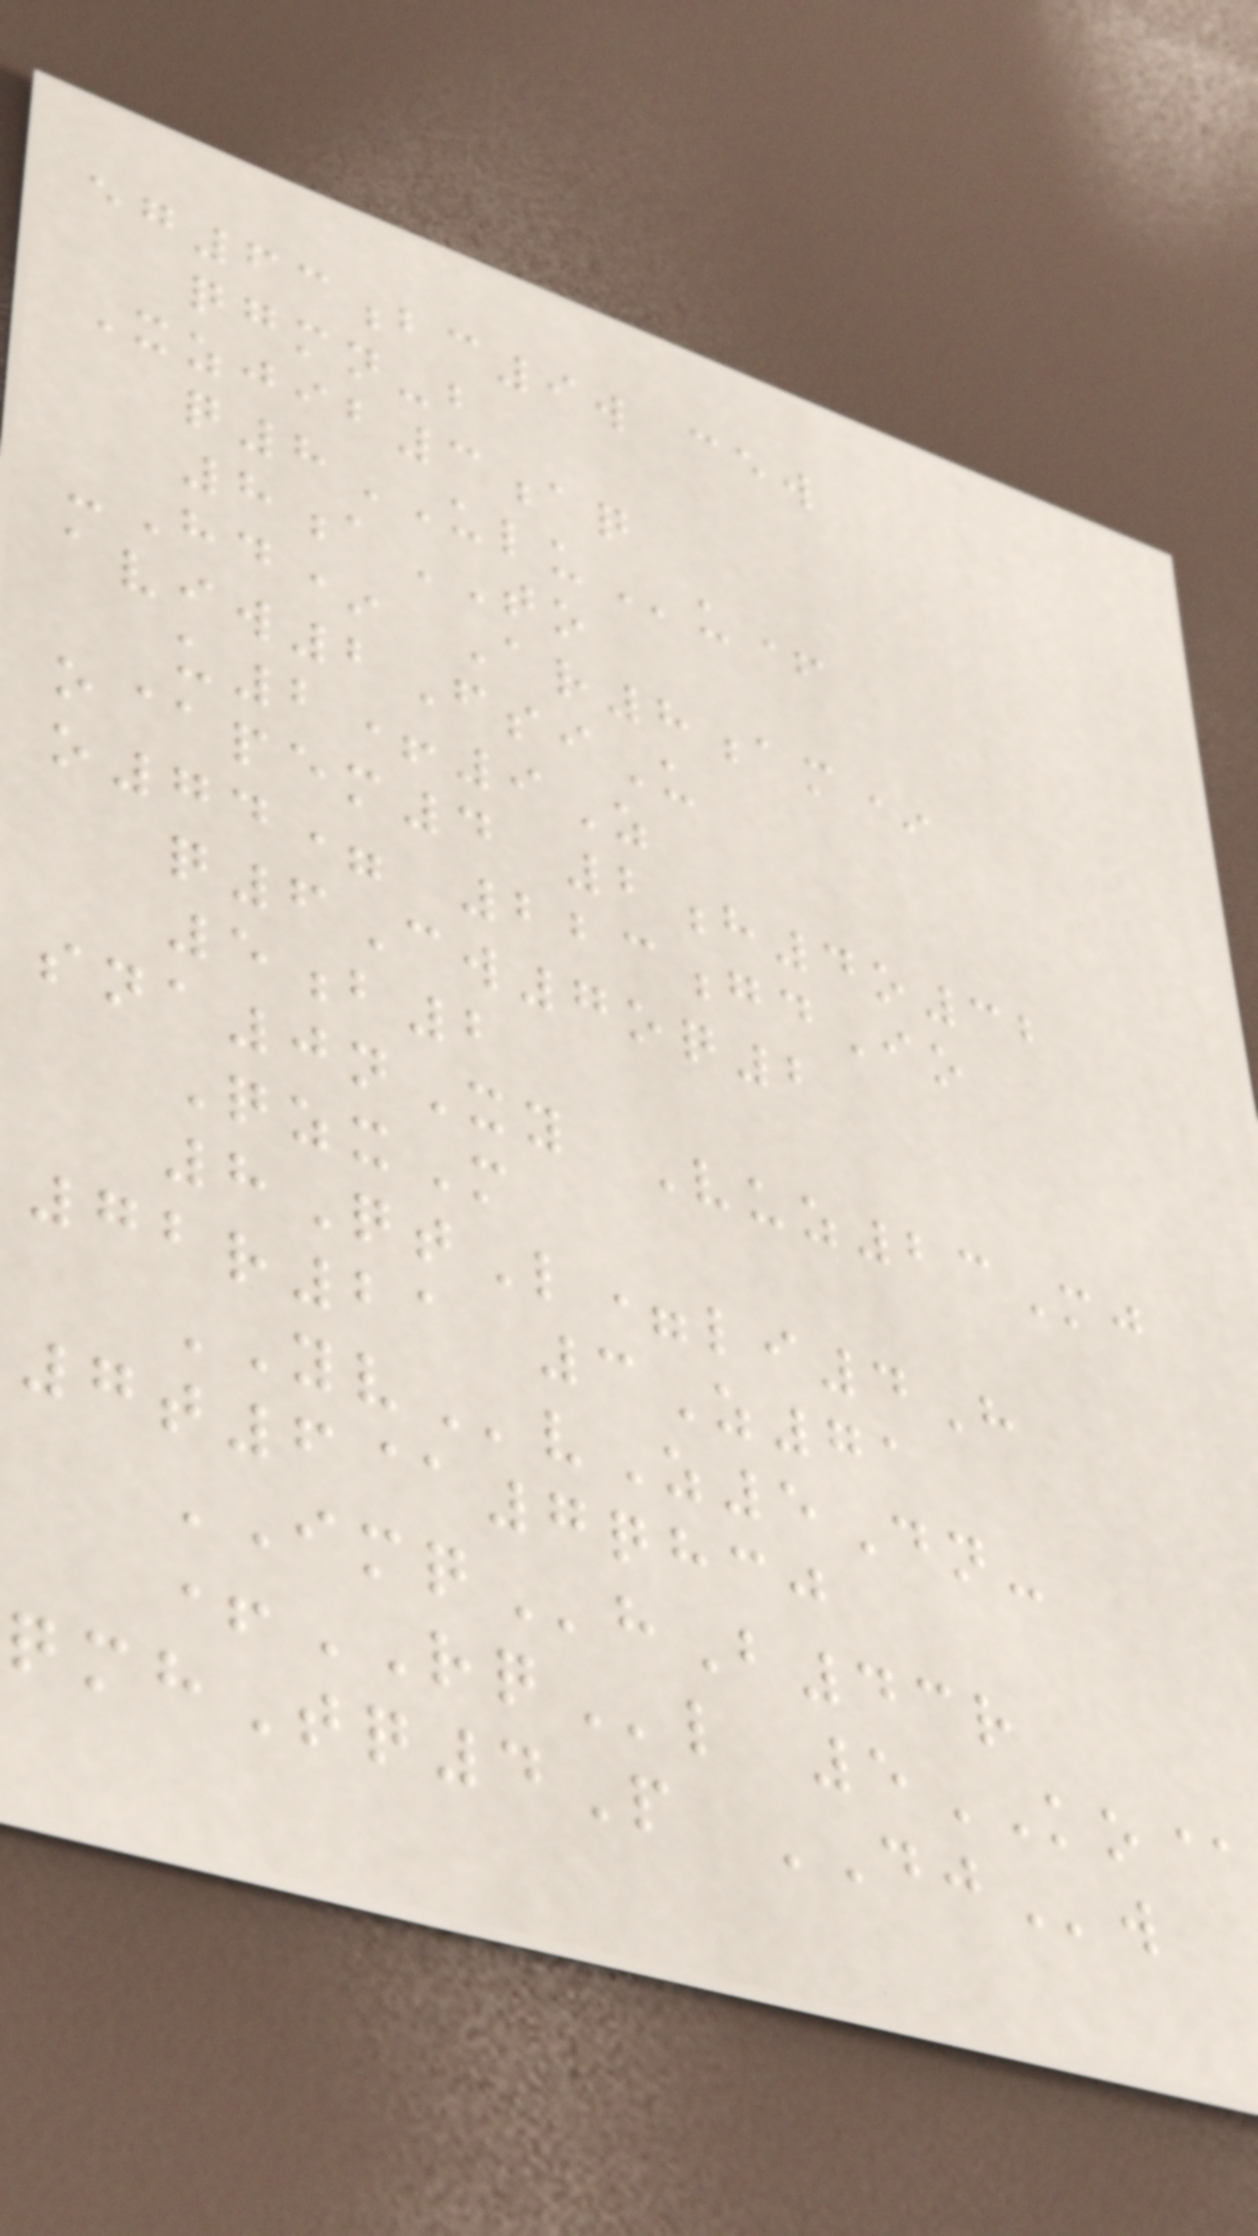eg63bc9w cew
qgmn-b
Xzjib3aq
q8ULUu+
8aTO
-Hd* Ar8am*
aviw2FsiU
u2+9Z
o@pem4 2h4o32
o74= 223gdIo
q6Cw7oq2
5b2
sna0nXy Vuz23Mj
QzxM
8QtL=li4H
72r21 3Z71
YVvZ5Dn-
7t6@7qhcj
IMQhB43r
+RQl 5KO@
qmhTq4P DJw
